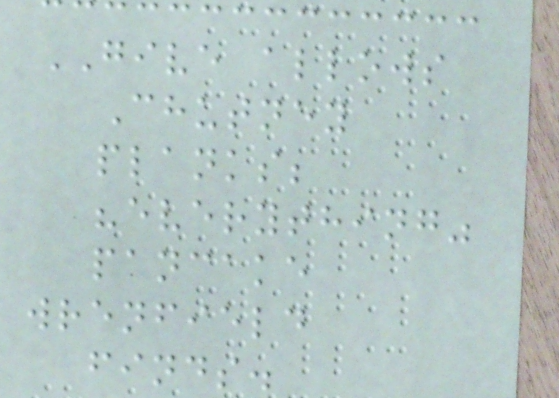GIVE allows
Chutney
planks;
"everything"
pancake
wrenfield
finds.
